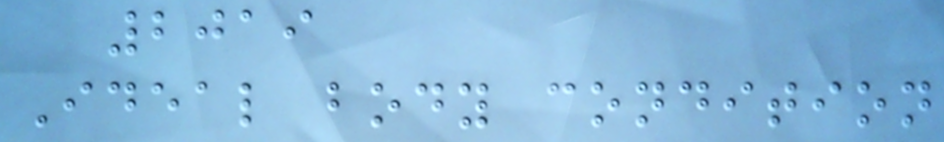2019
Ideal body condition
